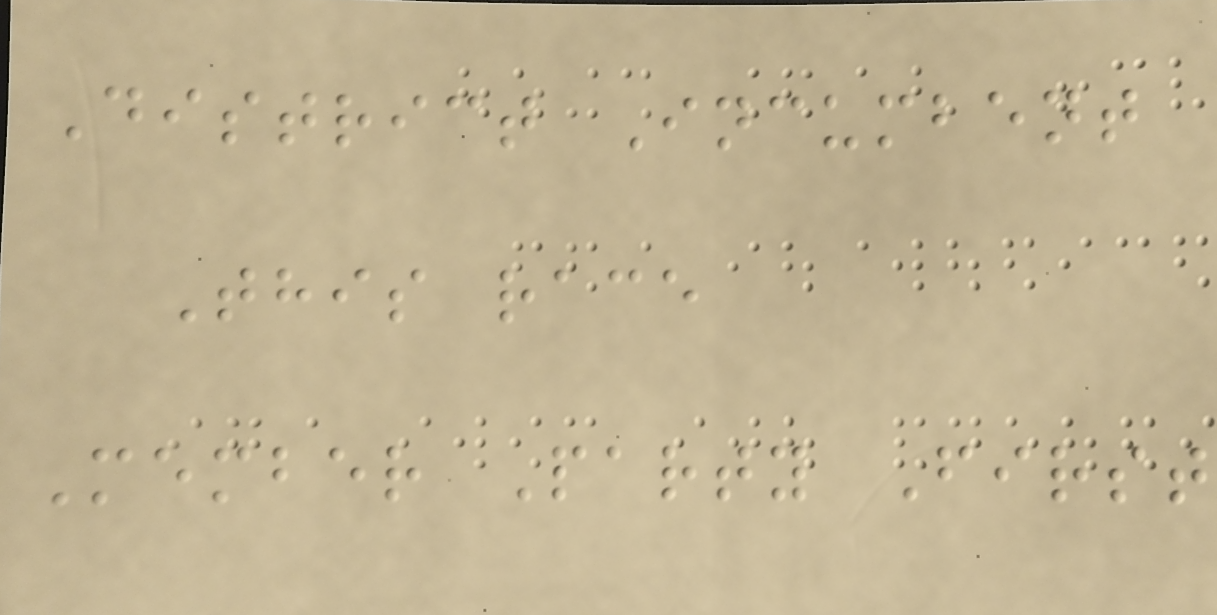District Incumbent
This race
Member Party First
